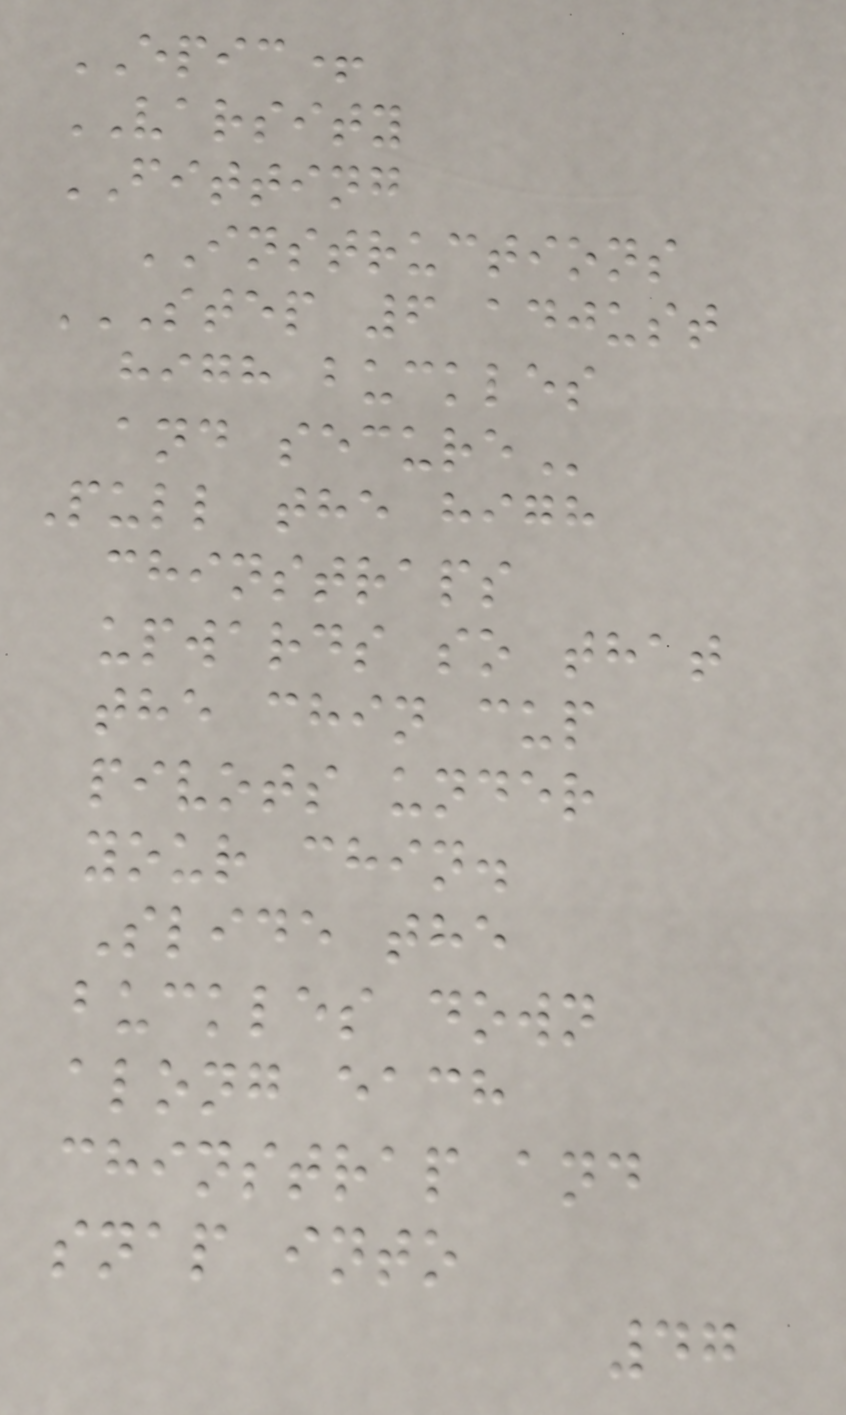EPIC+
VARSITY
FITTING
INSTRUCTIONS
STEP 6 ADJUST
HIGH BUCKLES
AND SECURE
Pull the high
chinstraps
upwards so that
the chin cup
pivots under
your chin.
Slide the
buckles down
along each
chinstrap and
snap into
47
